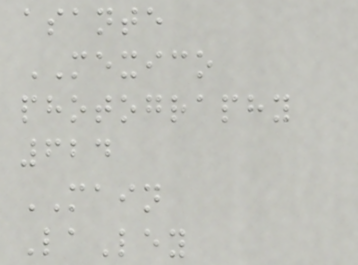asante
MEXICO
photography
624
MAIN
LaLey
